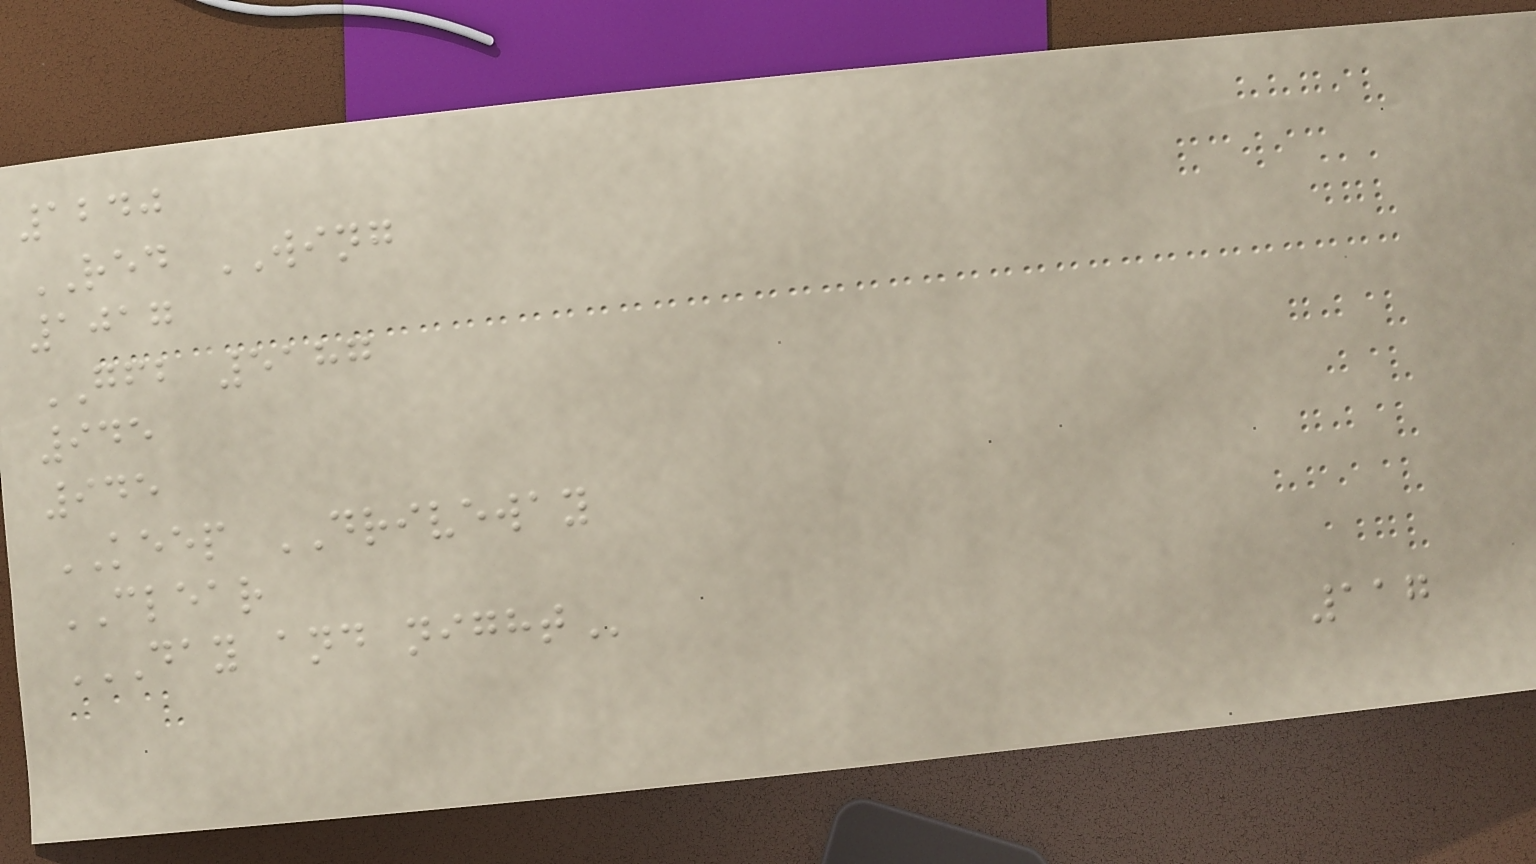1240
RED WING
1017
GFB 5187
945
945
KEEP DRIVEWAY
CLEAR
DAY AND NIGHT
117
